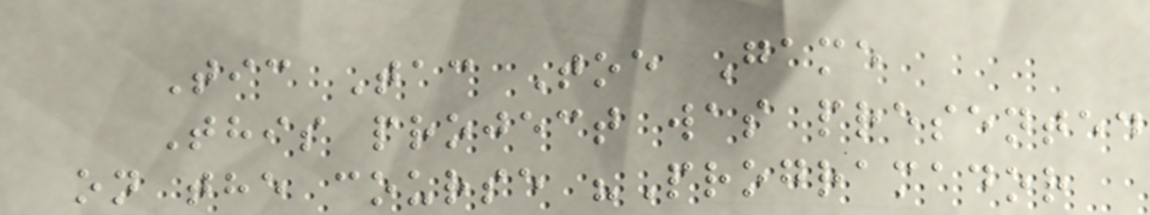Tic Tac Toe Game
This project was presented
on the course "Programador
